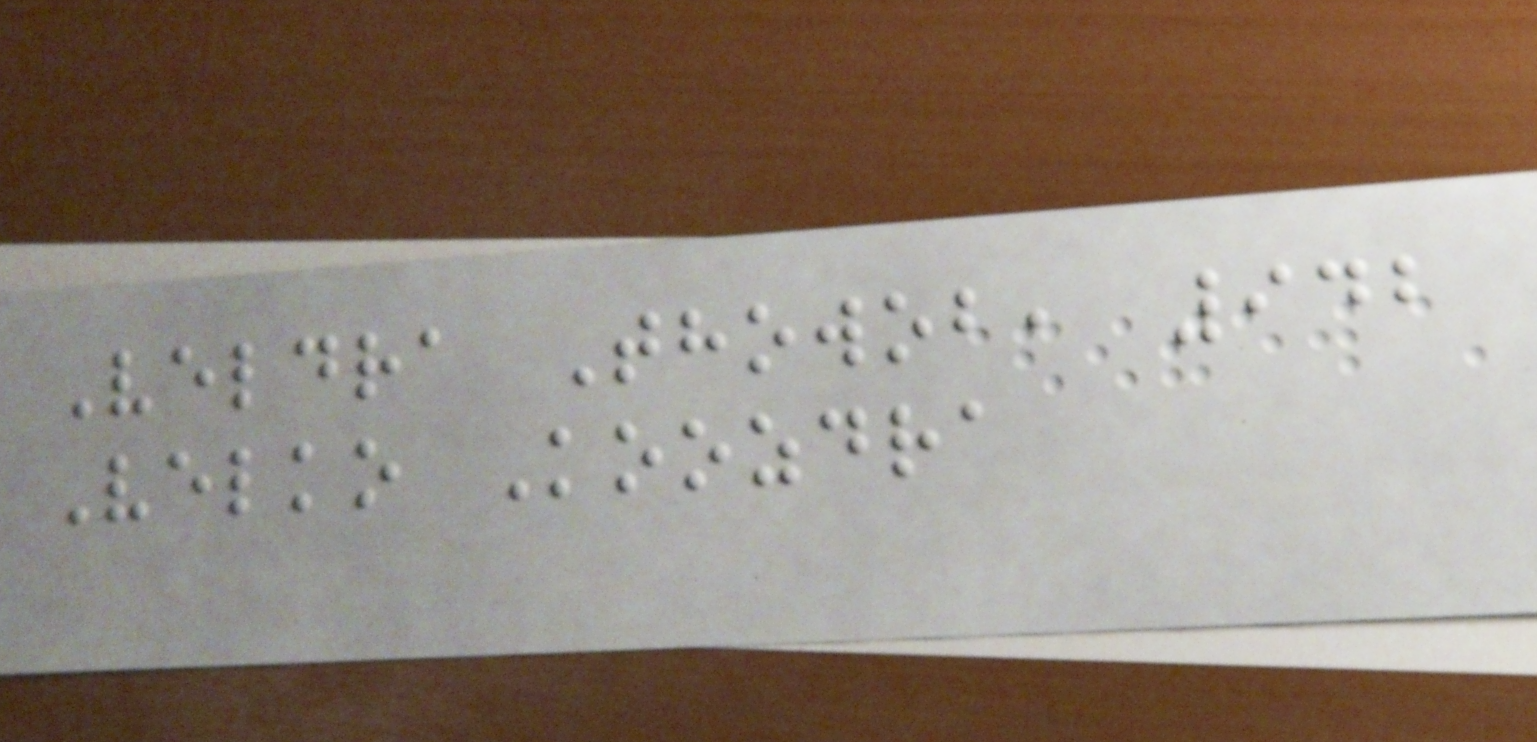Veldra Thowob, 942
Velko Koozdra
